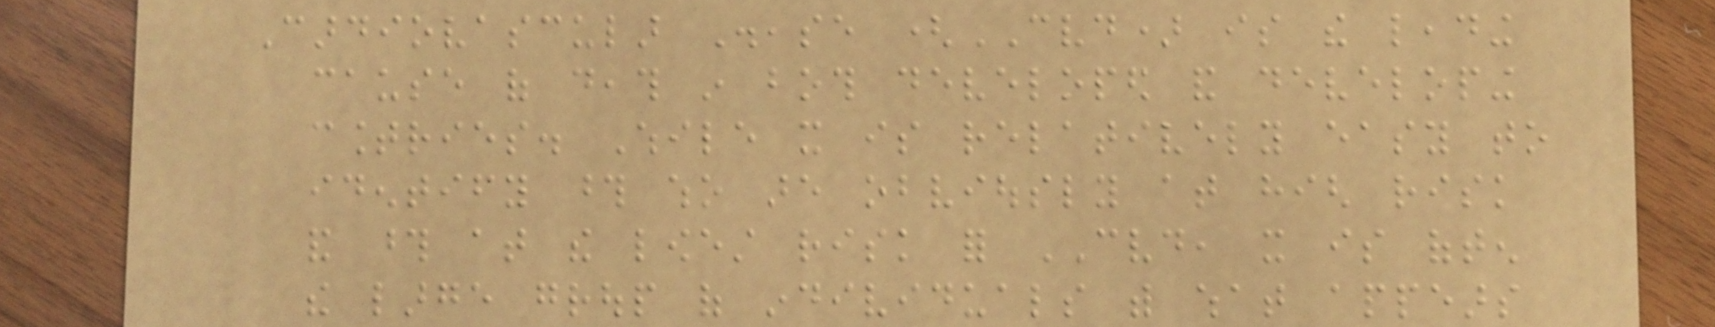Cardiovascular Disease (CVD) is the leading
cause of death in both developed and developing
countries. While it is relatively easy to
identify those who are obviously at high risk
and those at the lowest risk for CVD, it is often
the large group of individuals with what appears
